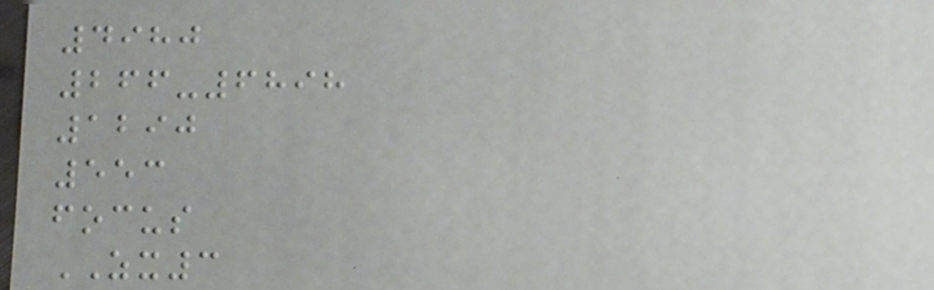4980
266-6898
1290
553
focus
ZX3
